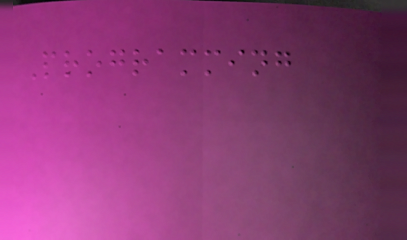Programming
